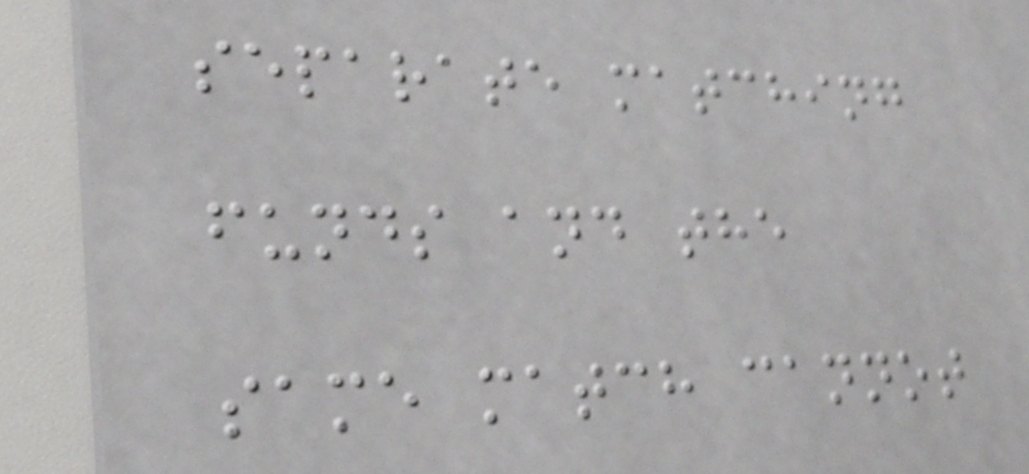separate matching
funds and the
same match cannot
